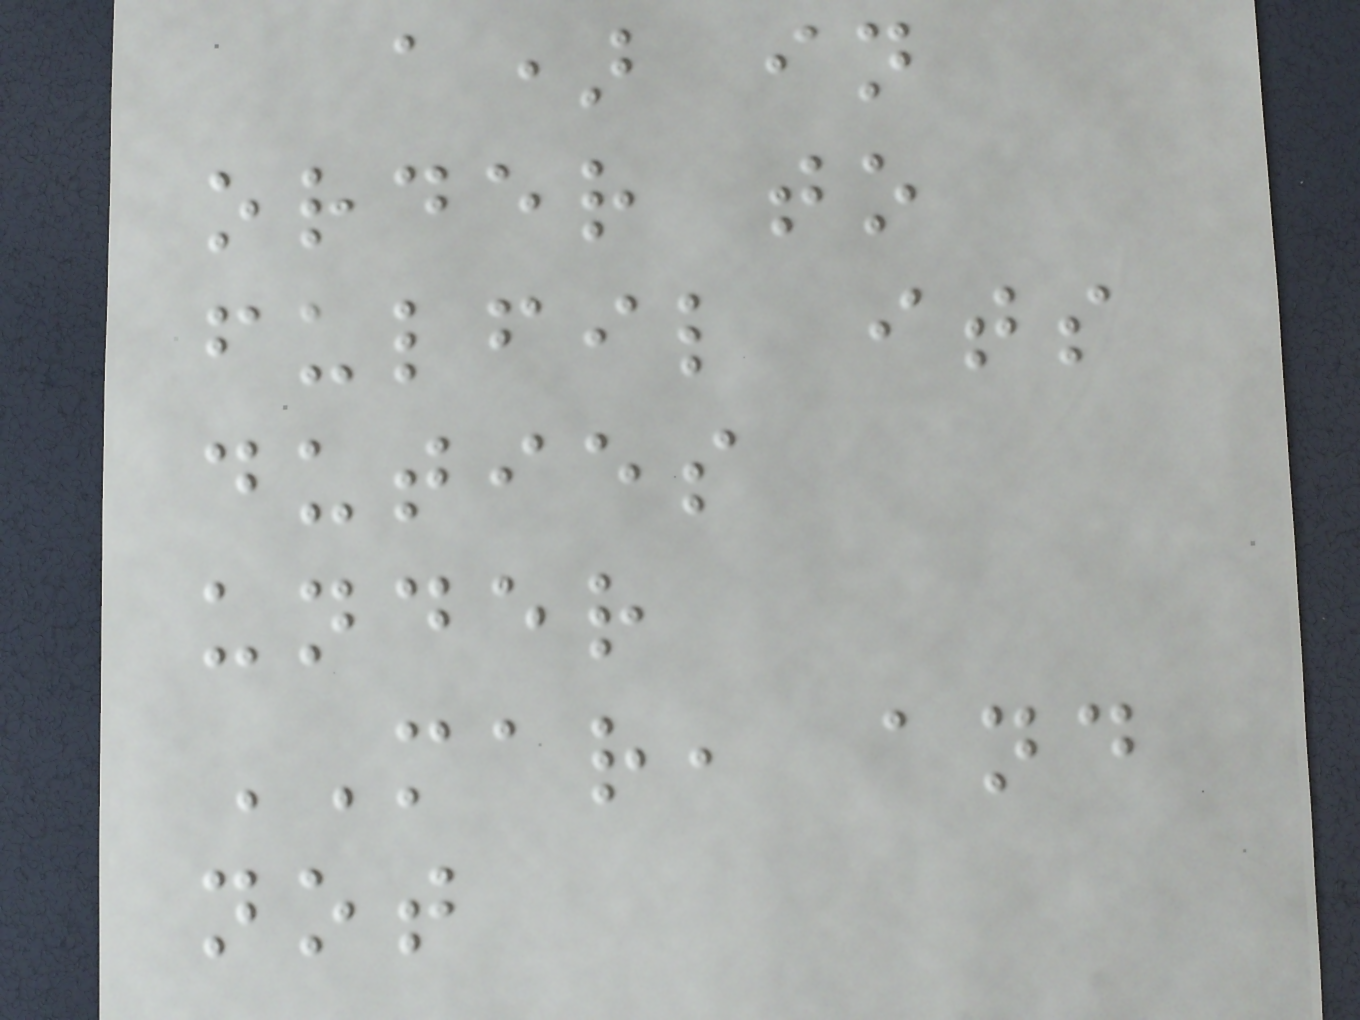a) in
order to
fulfil its
duties
under
MAR, and
not
